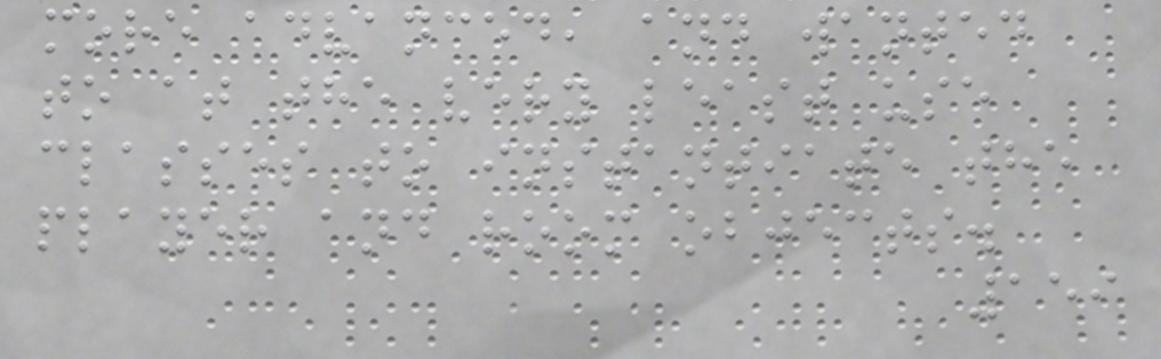more advanced, and wanted
to at the very least use
classes to instantiate the
player and room objects.
159
